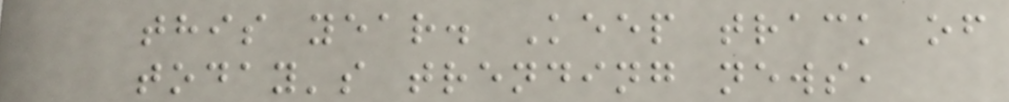this year. Keep track of
today's trending news,
